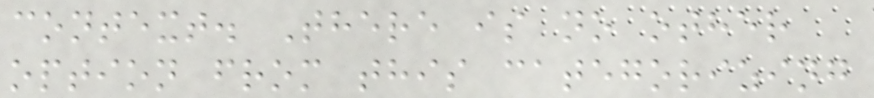context. There is no other
option from this categorizing
